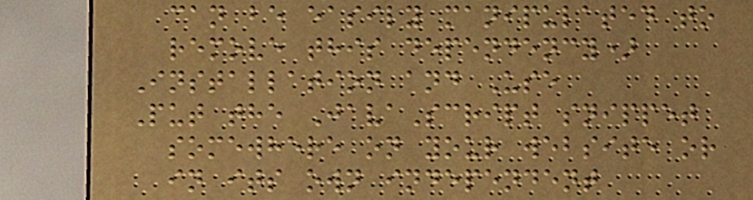can be easily manipulated to
remove this dependency)
Installation and Use
Put the JavaScript snippet
somewhere on your website or
in its own independent
